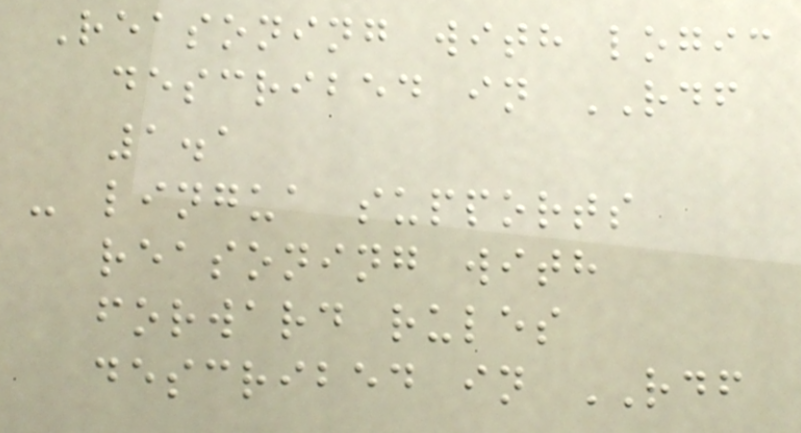Reasoning with logic
described in RDF
1.1
- lingua supports
reasoning with
forward rules
described in RDF
